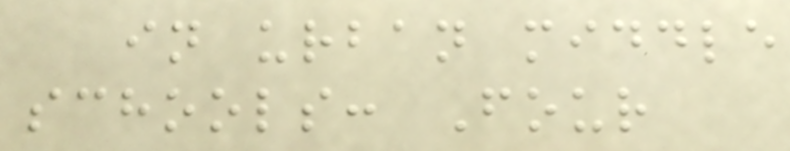in urban middle
schools: Four
